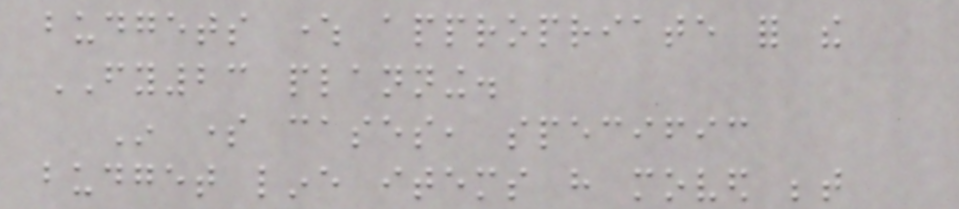budgets where appropriate for the
FY23 planning.
In some cases, specific
budget line items have moved between
